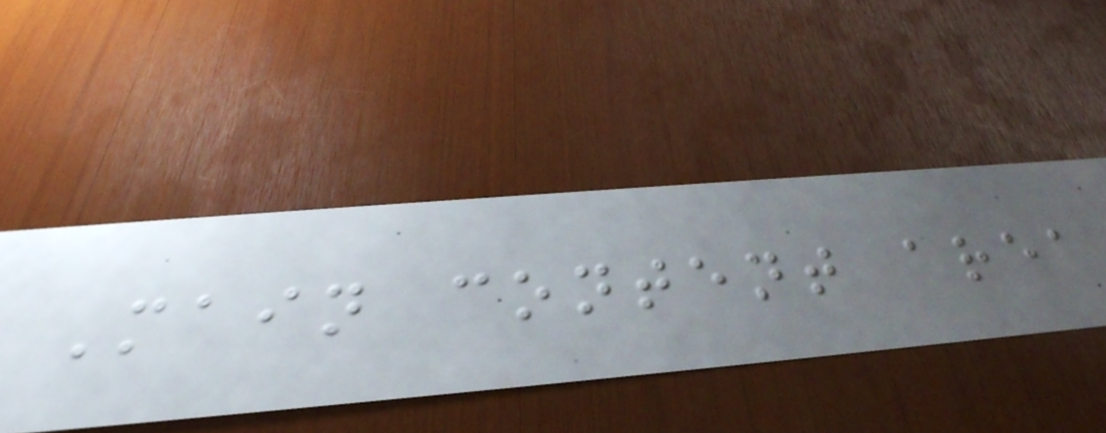Main content area
